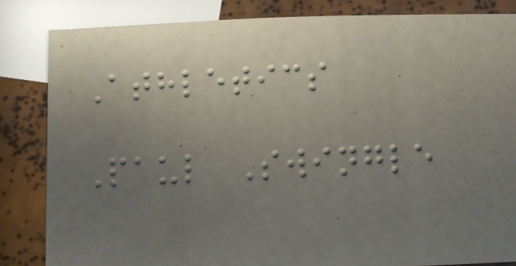Athletics
Paul Swingle
